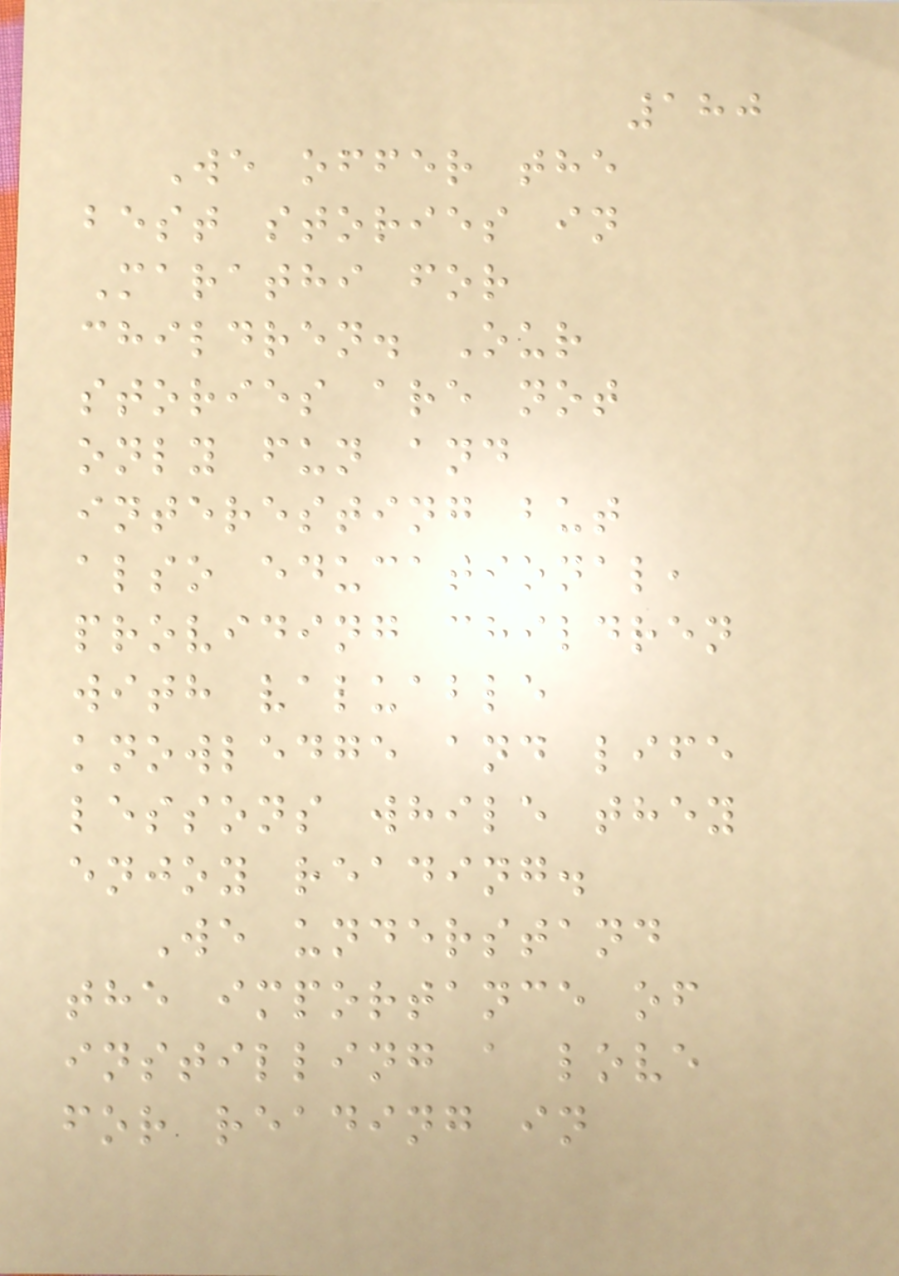180
We offer the
best stories in
Marathi for
children. Our
stories are not
only fun and
interesting but
also educational,
providing children
with valuable
knowledge and life
lessons while they
enjoy reading.
We understand
the importance of
instilling a love
for reading in
